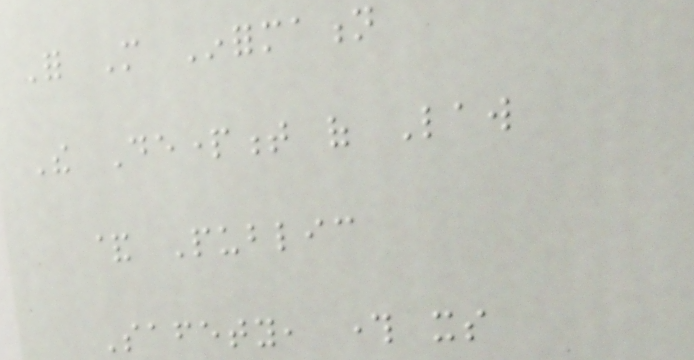For More Information
The Department of Law
& Public
Safety, through its
